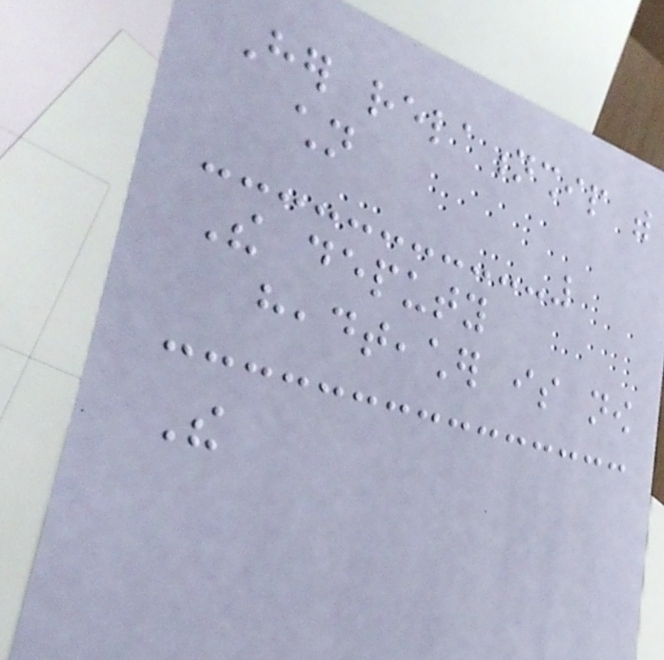Her relationship with
children
The deputy
headteacher is now
The
